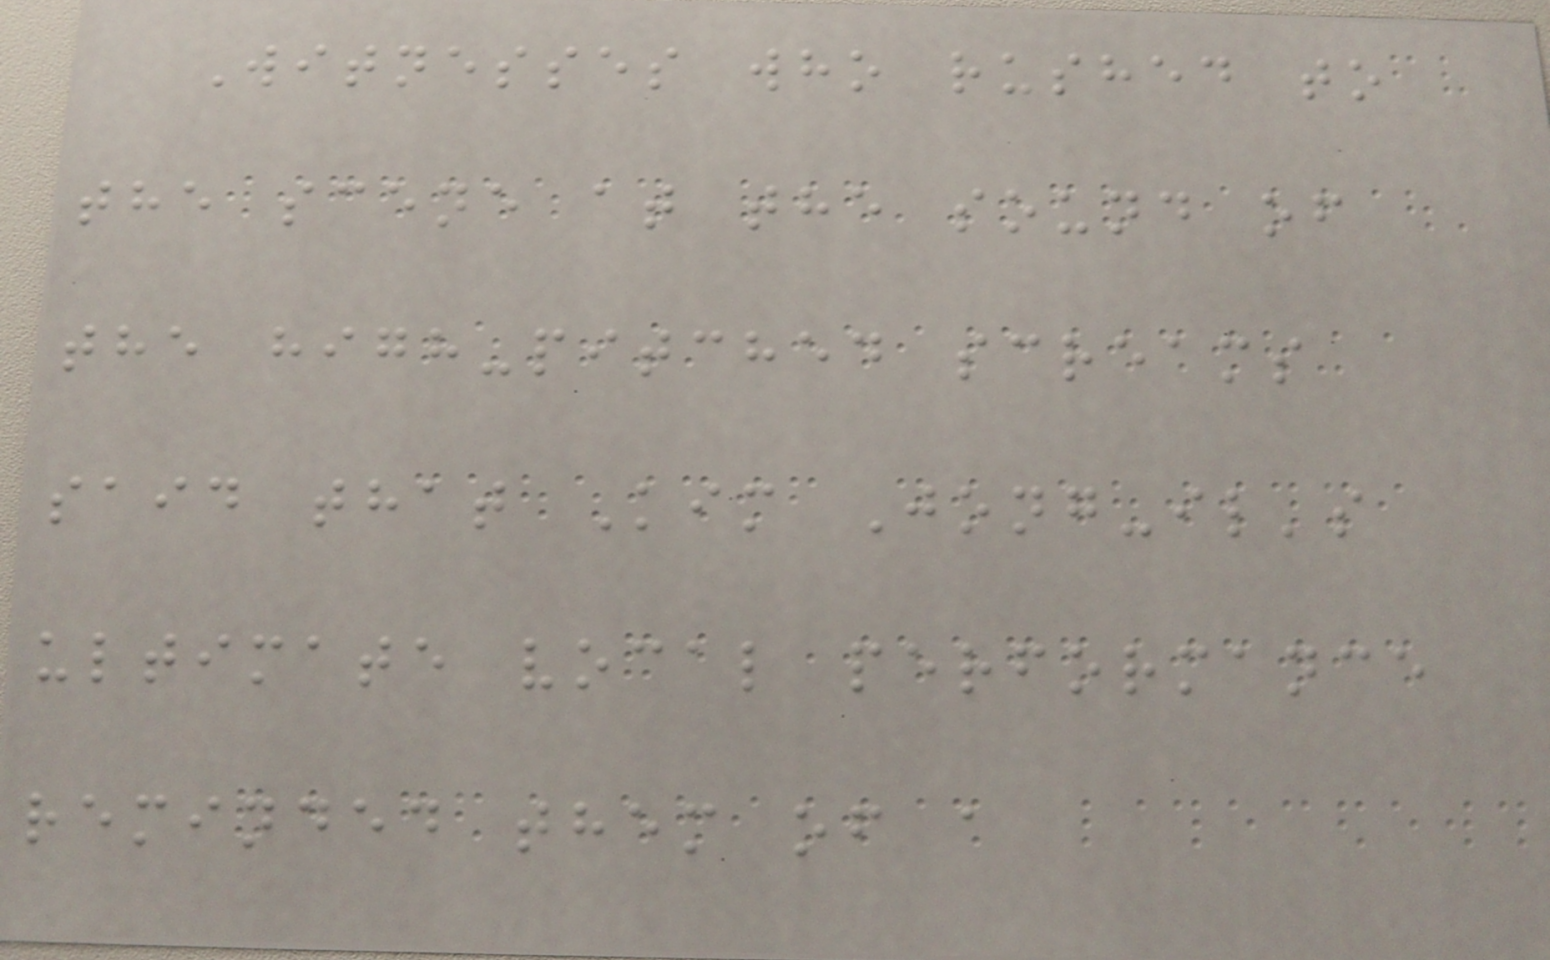Witnesses who rushed to
the scene at the sound of
the high-pitched screams
said that Kim Jong-il's
ultimate vocal performance
reminded them of a
